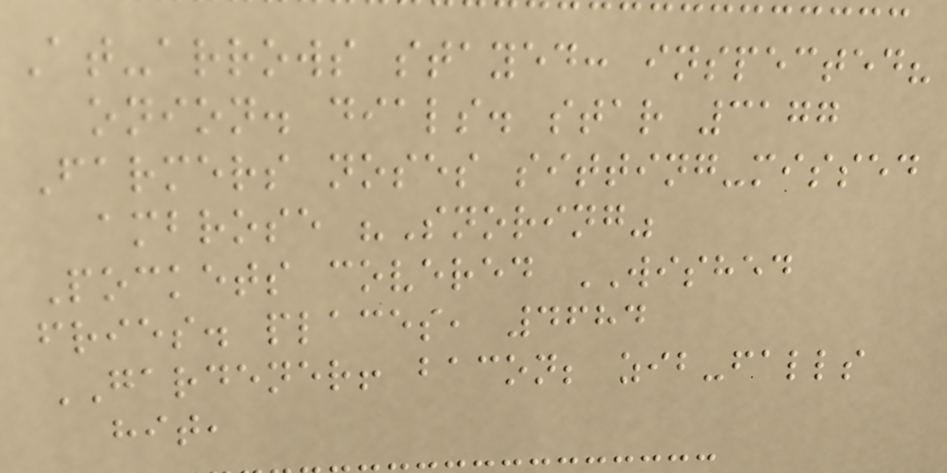At-arrows stayed: inspected?
onion. dials. star 3177
Farmers noses sitting-missed
ambrose "Snoring"
Pockets covered WISHED
fries. places, 4684
GARDENER! bacon; zib-falls
hit,
